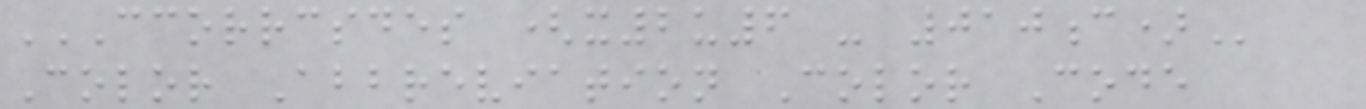CCORRCSDES (X2U6 - 010C)
Color Abbreviation Color Code
